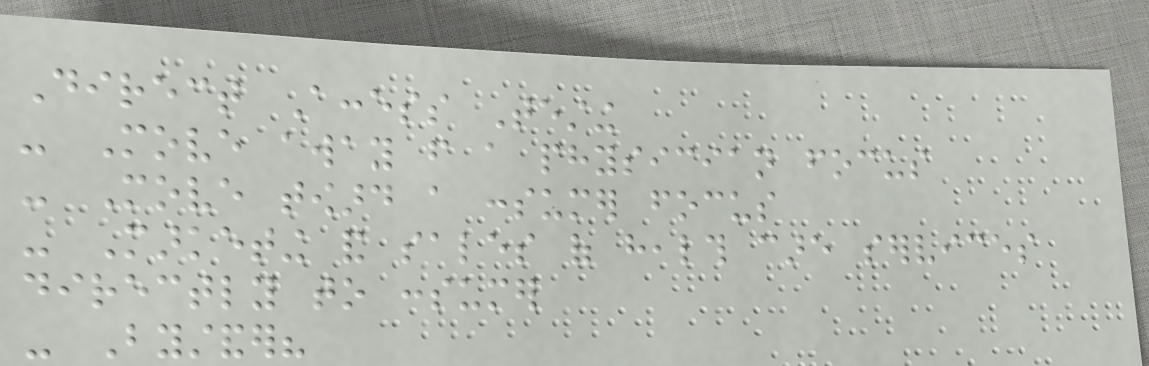Direct Access Testing
- Move away from a physician focus
- Move toward a consumer focus
- Marketing and sales of health care services
directly to consumer
- Bystander?
